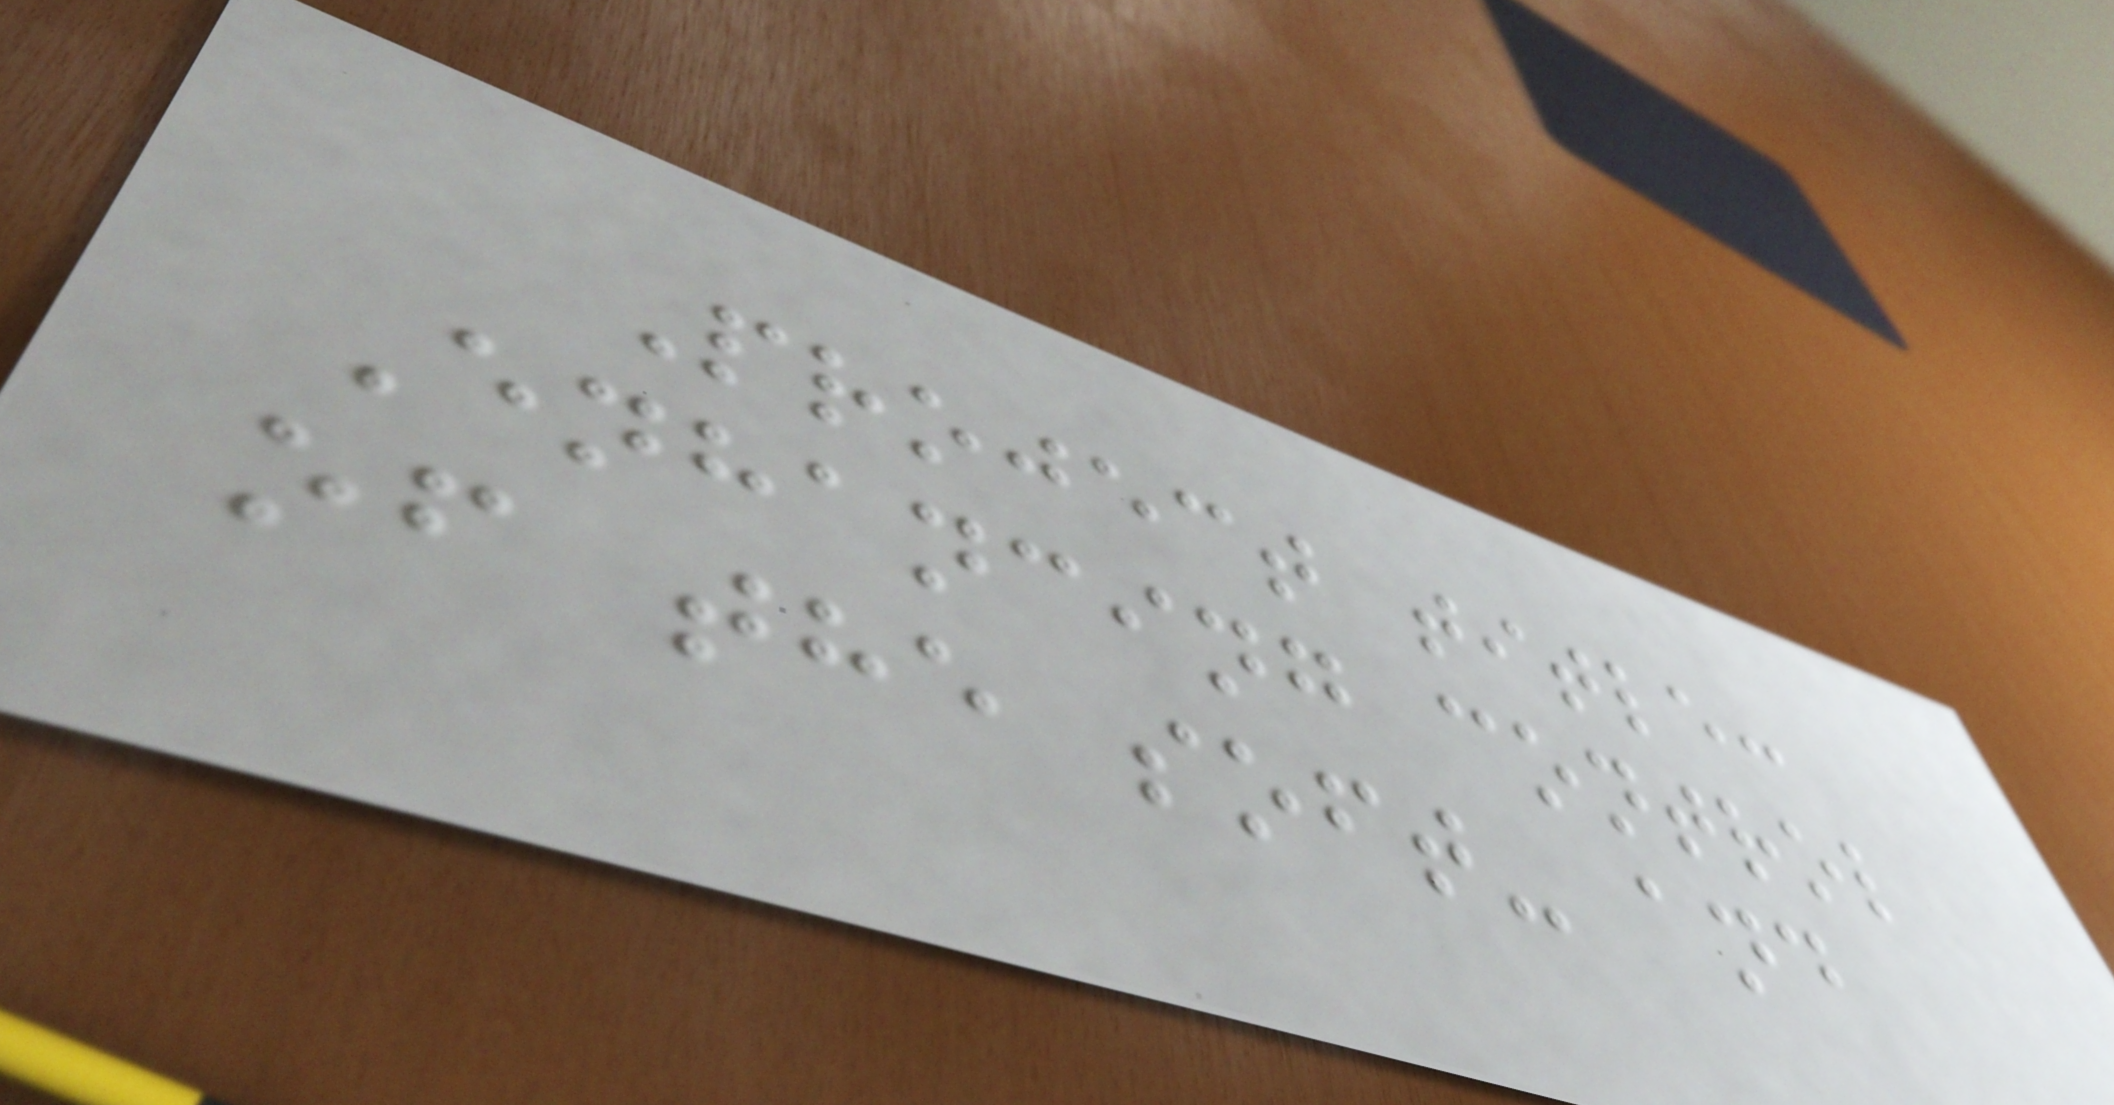Project title:
Enhancing control
of the soft- and
